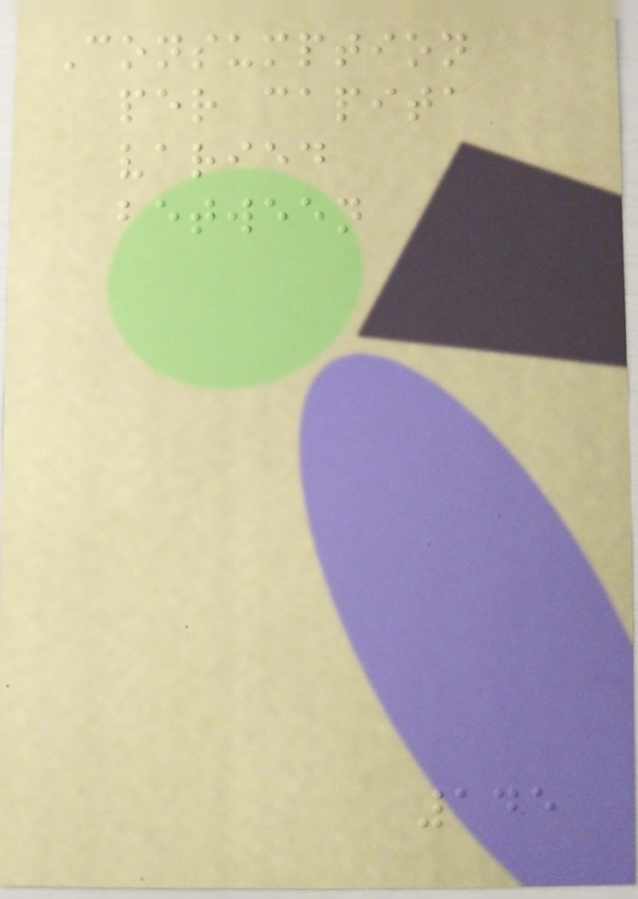Consumption
per capita
varied
between
145
